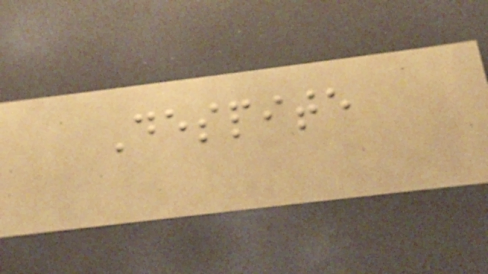Despite
